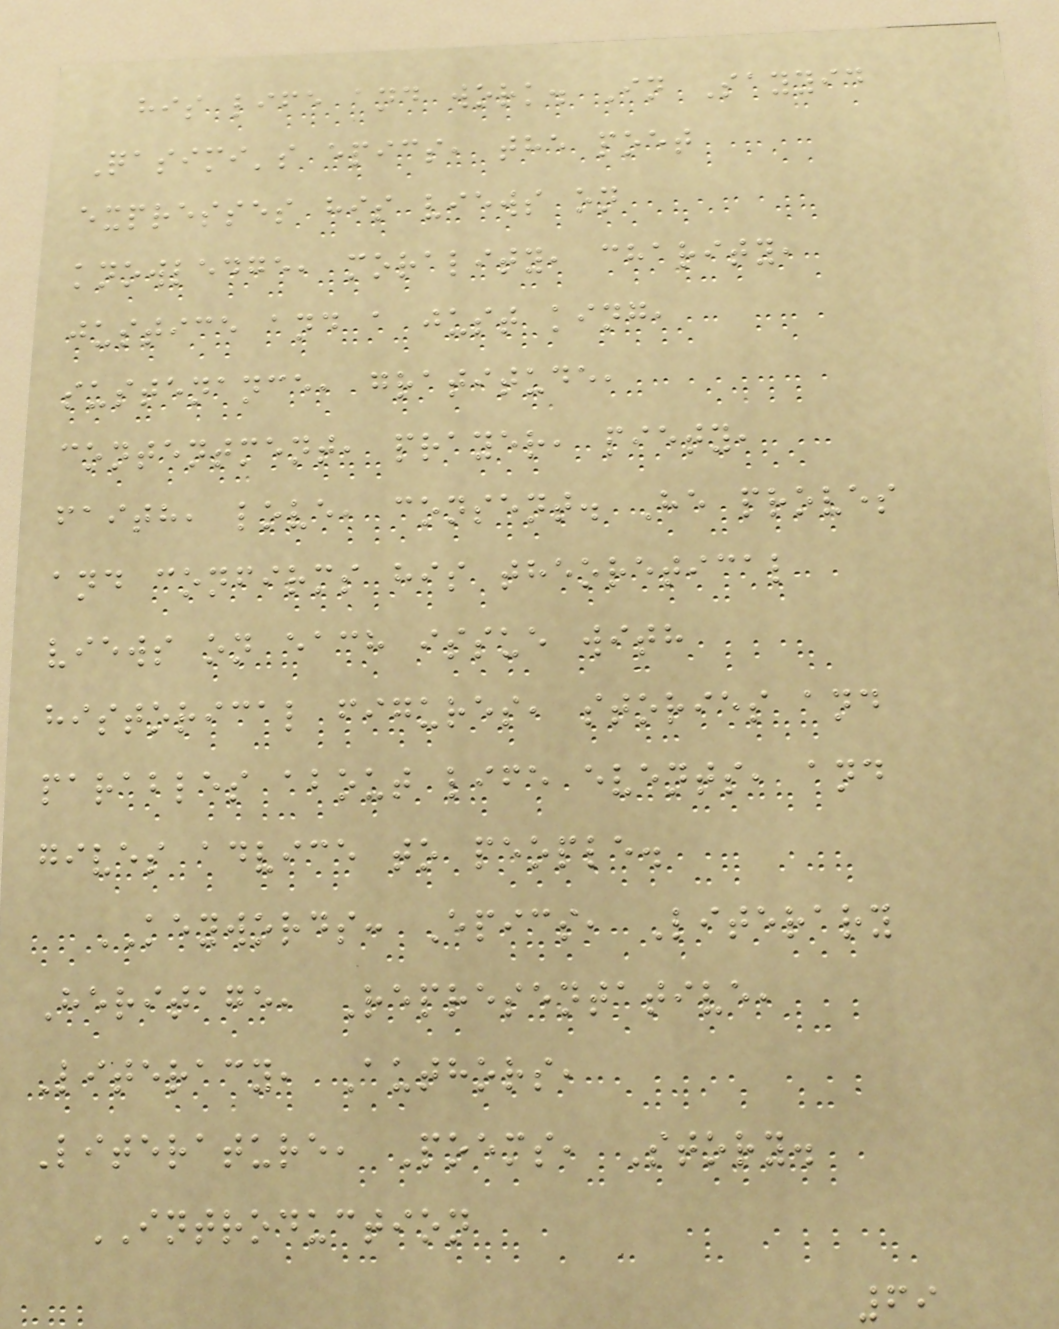his life and work. In Sayyid
Qasimi's epics, the poet
expresses his views on
knowledge, morality, charity,
justice and a just king,
sustenance, gratitude,
contentment, prayer, piety,
faith, love, consent. He proves
and confirms his theoretical
views on each issue with
historical figures, stories and
parables about life events, and
gives advice to people.
KEYWORDS: Epics, Literary
Heritage, Representative,
Literacy, Authors,
Literature, Poems, Story.
INTRODUCTION
69
